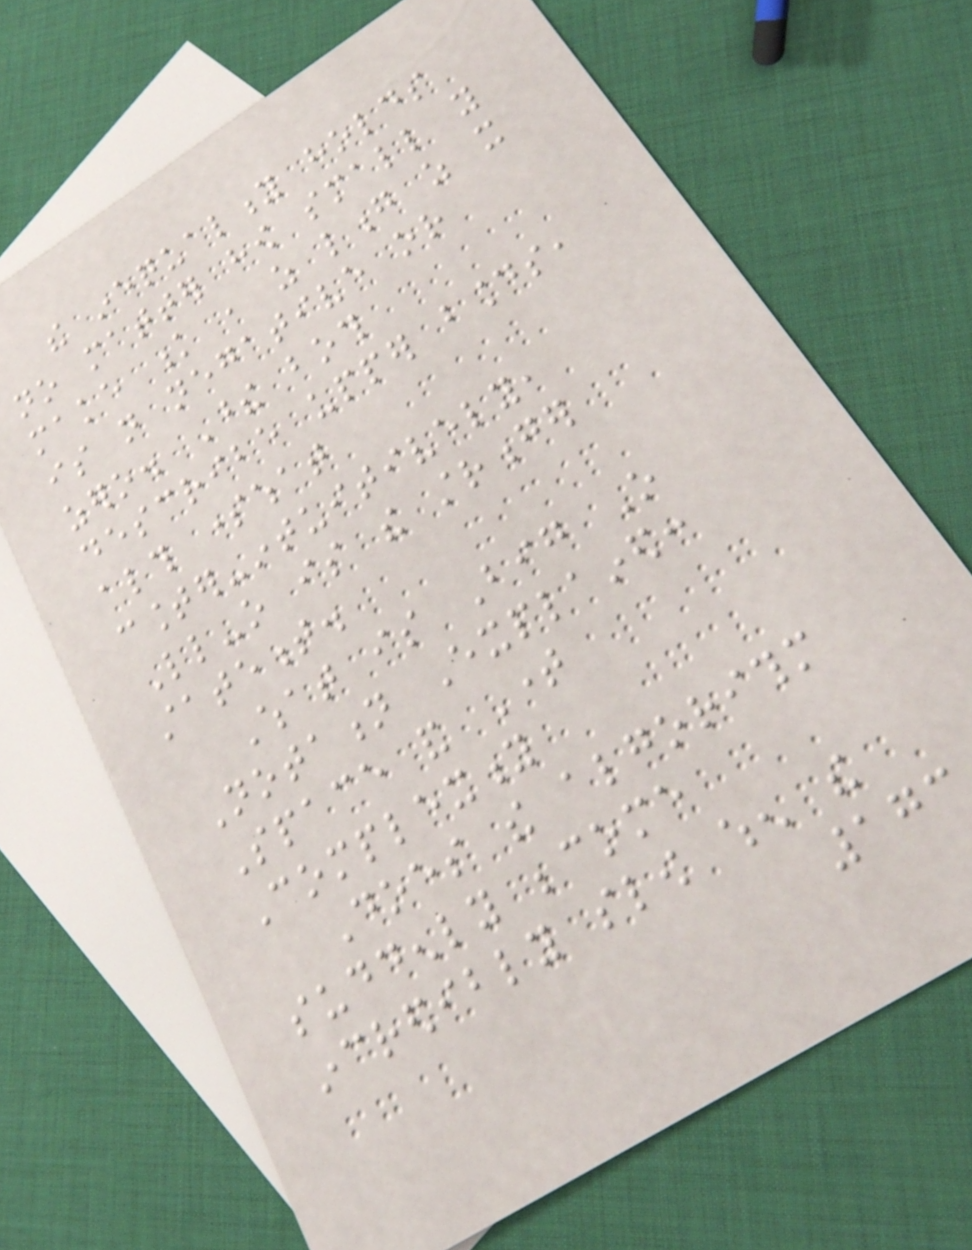the inequality holds
no matter how small you
make k , as long as it
is not negative or
zero. These both
describe upper bounds,
although somewhat
counter-intuitively,
Little-o is the stronger
statement.
What is Big O
Notation Explained:
Space and Time
Complexity
Does the algorithm
suddenly become
incredibly slow when the
173
